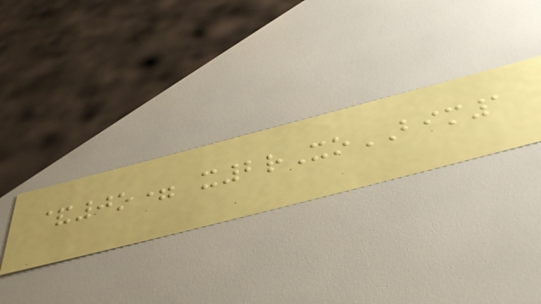&0o= x2rXoBIM1
